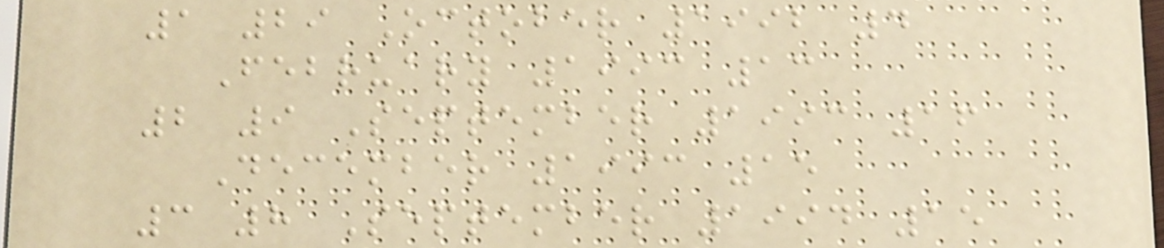1 29 October 1992 4
February 1993 13
2 9 September 1993 16
December 1993 15
3 8 September 1994 15
